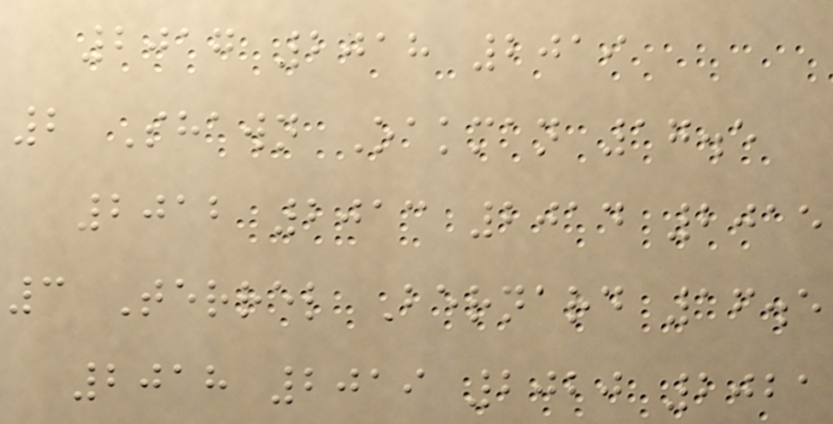2017 2018 2019
2 Shawn Oakman 17.5
2012 2013 2014 2015
3 Terrel Bernard 16.5
2018 2019 2020 2021
